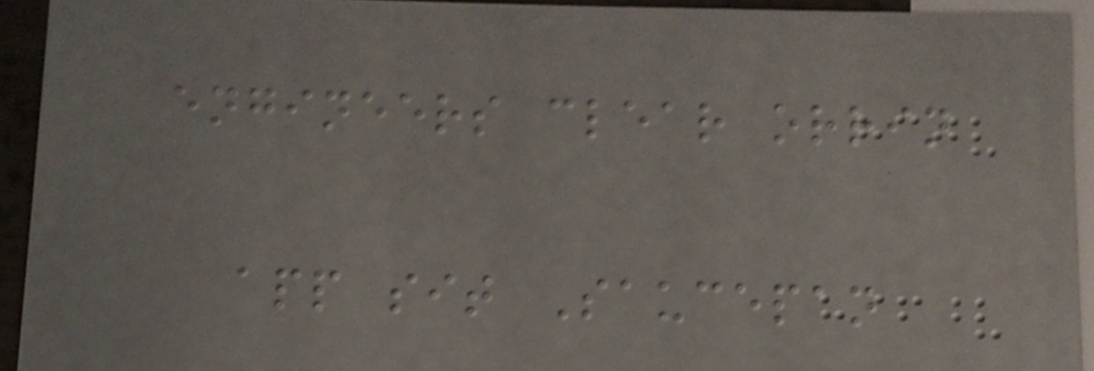engineers clear orrin
app sit Saucepan
